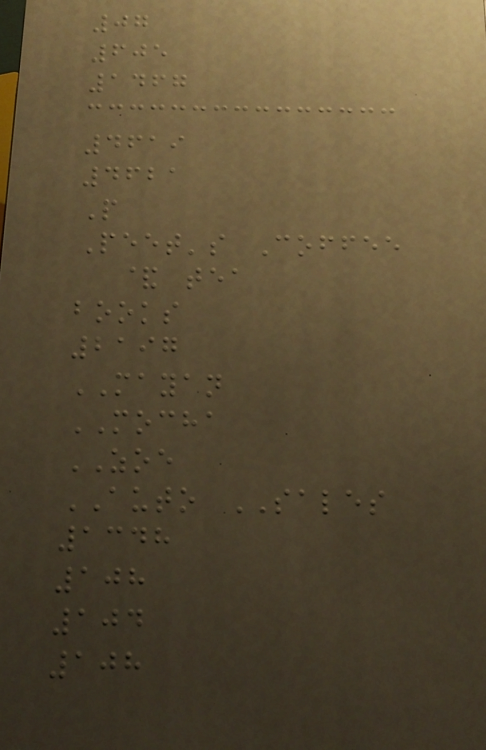07
605
1467
4619
4621
P
Peet's Coffee
& tea
books
2197
MAYAN
MOCHA
ZOE
AUTO SALES
1348
108
104
108
